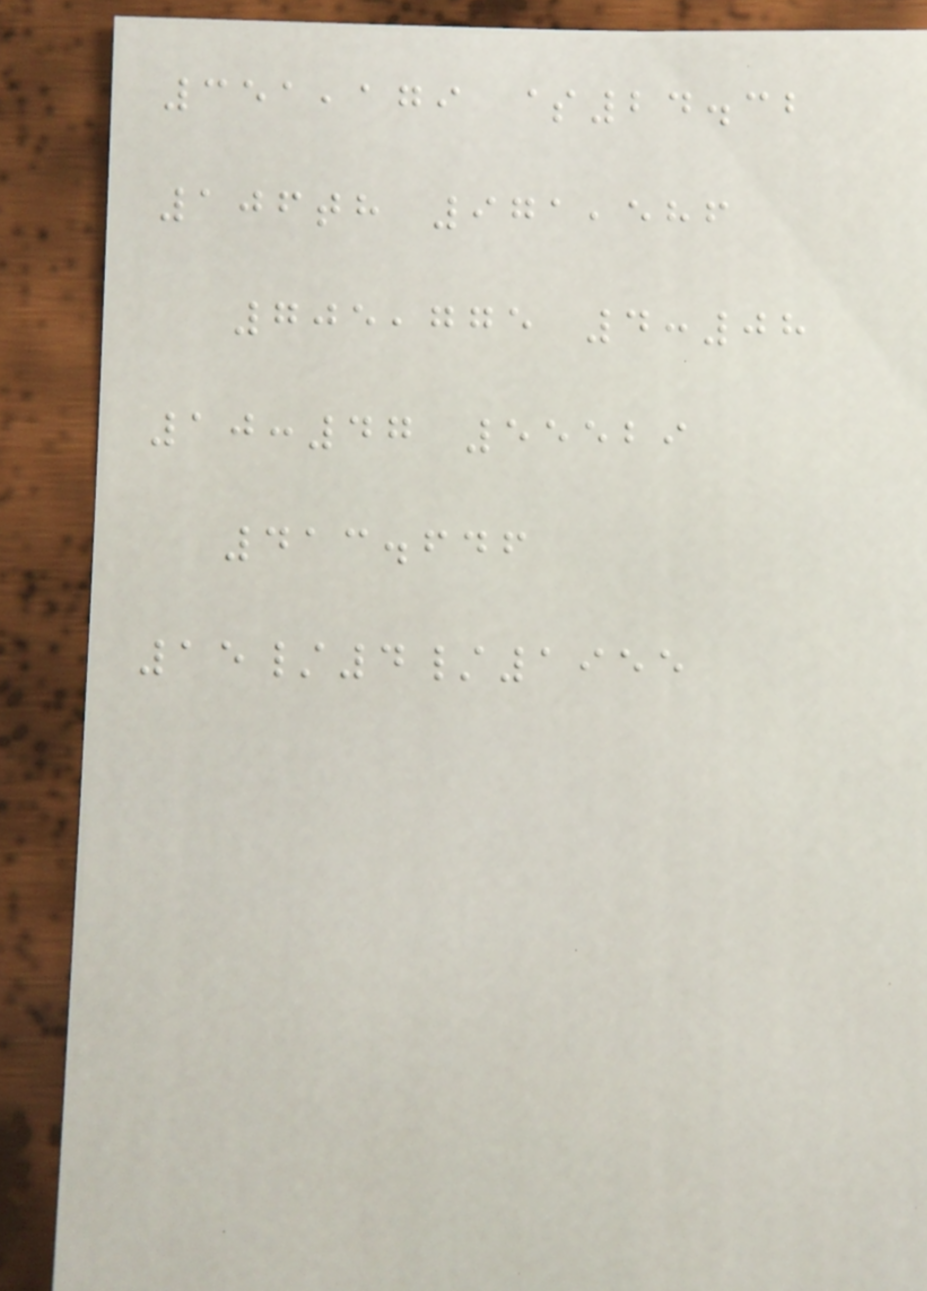351,179 $24.32
106th 971,586
705,775 4:08
10:47 55529
413.646
15/4/1955
